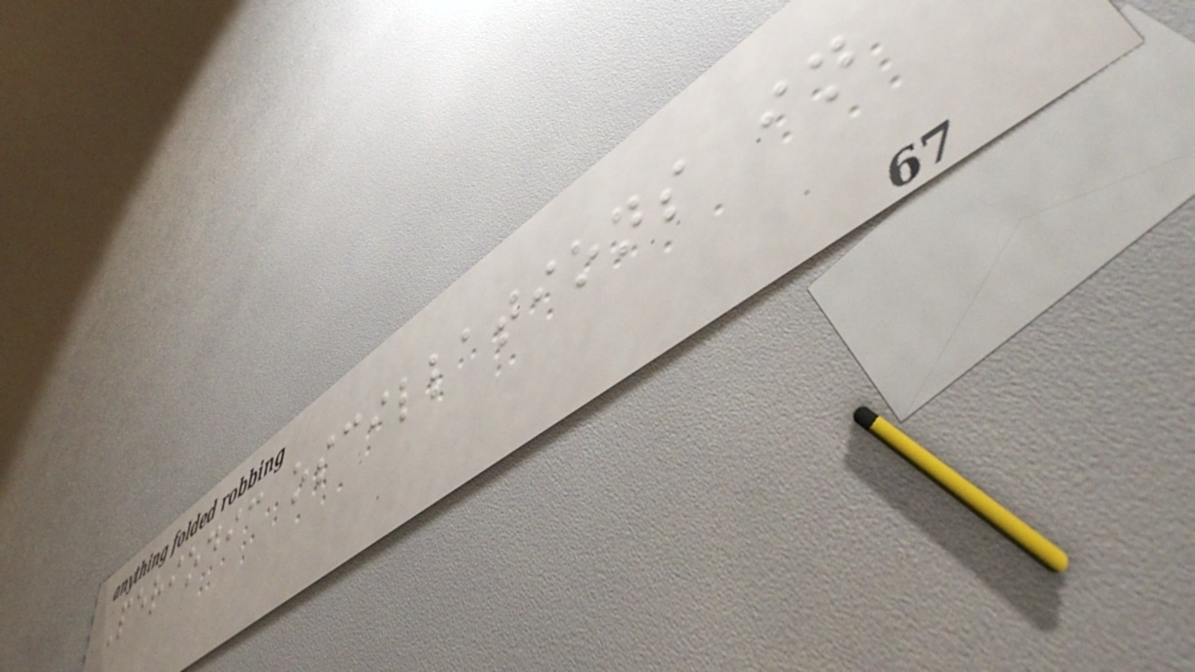Periodic oscillations in
